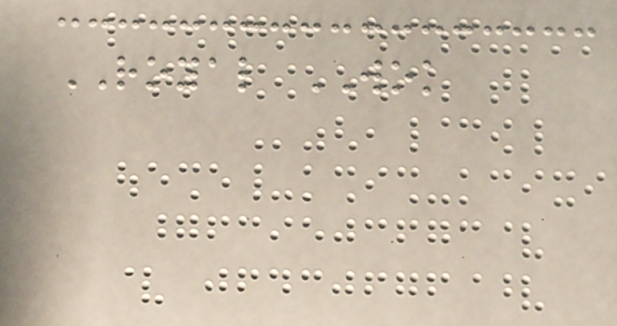ROYAL WOK
